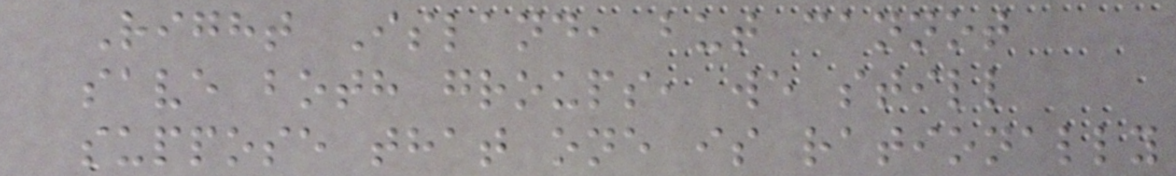Right Island, but cannot
save both groups, we still
suppose that one is rationally
